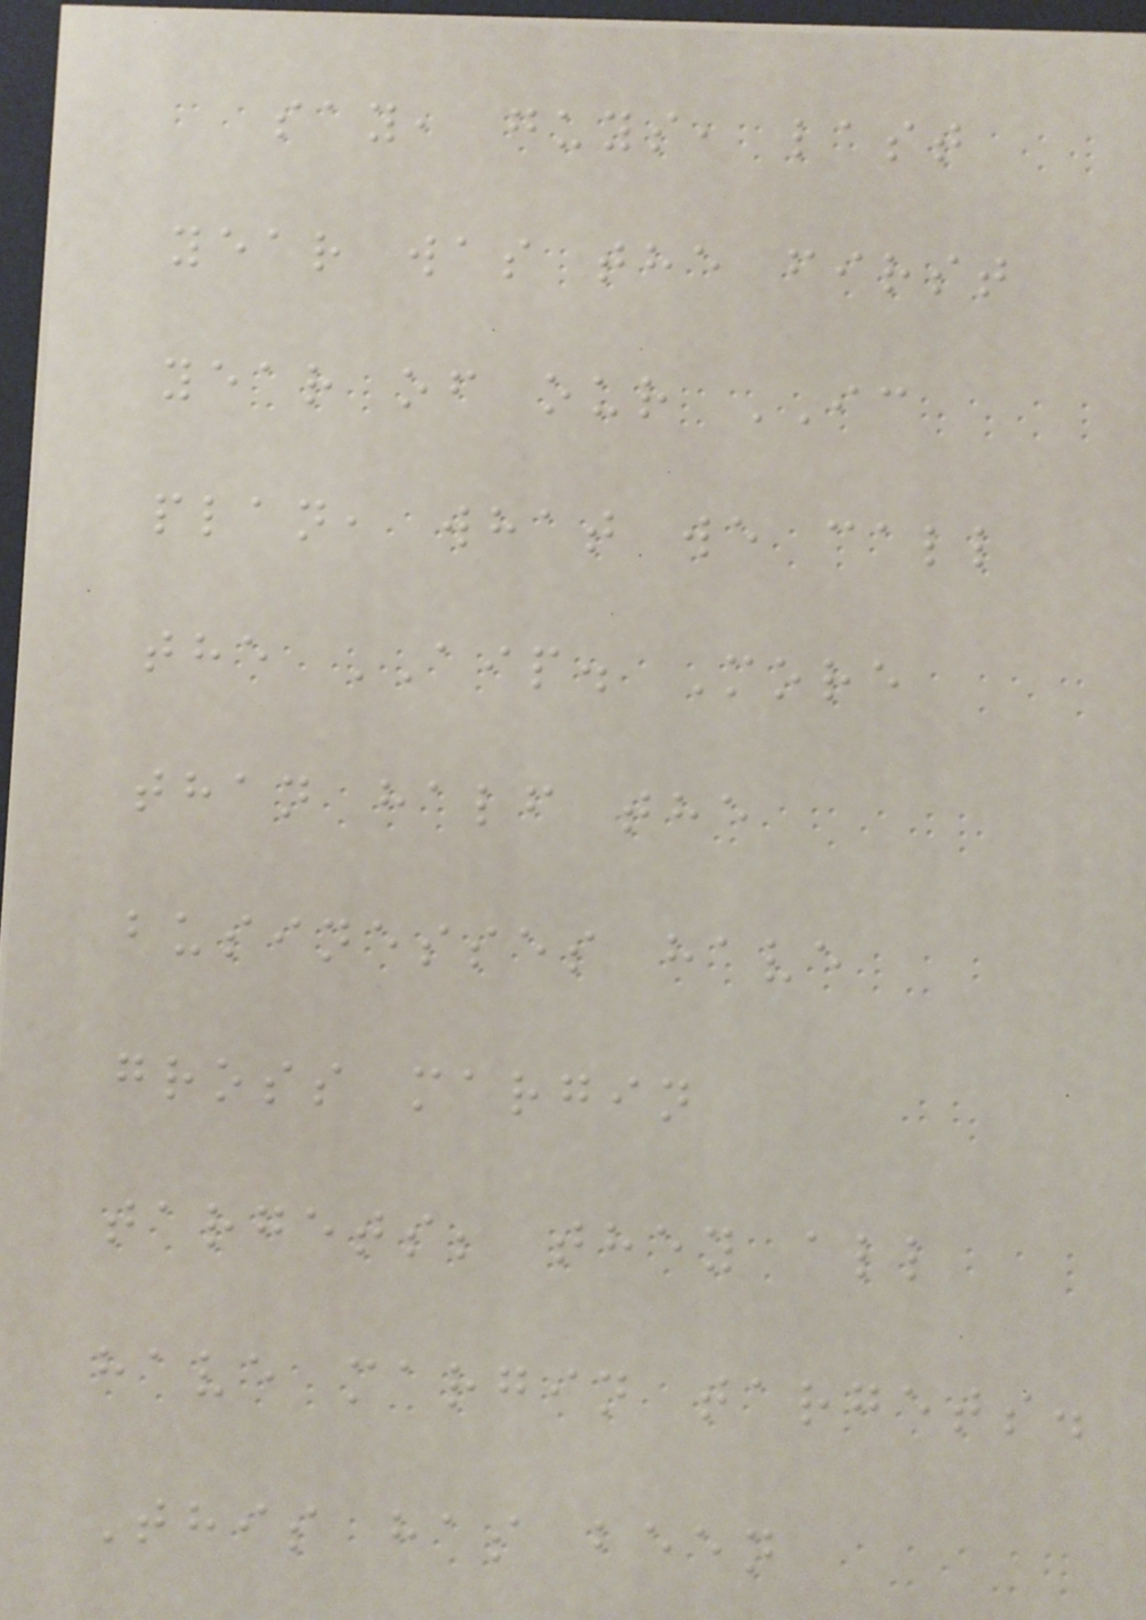say, guys, last
year was the first
year of our IC
plan, what we call
the AIP. More
than half the
businesses have
gross margin
targets; they all
have margin targets.
This has been
